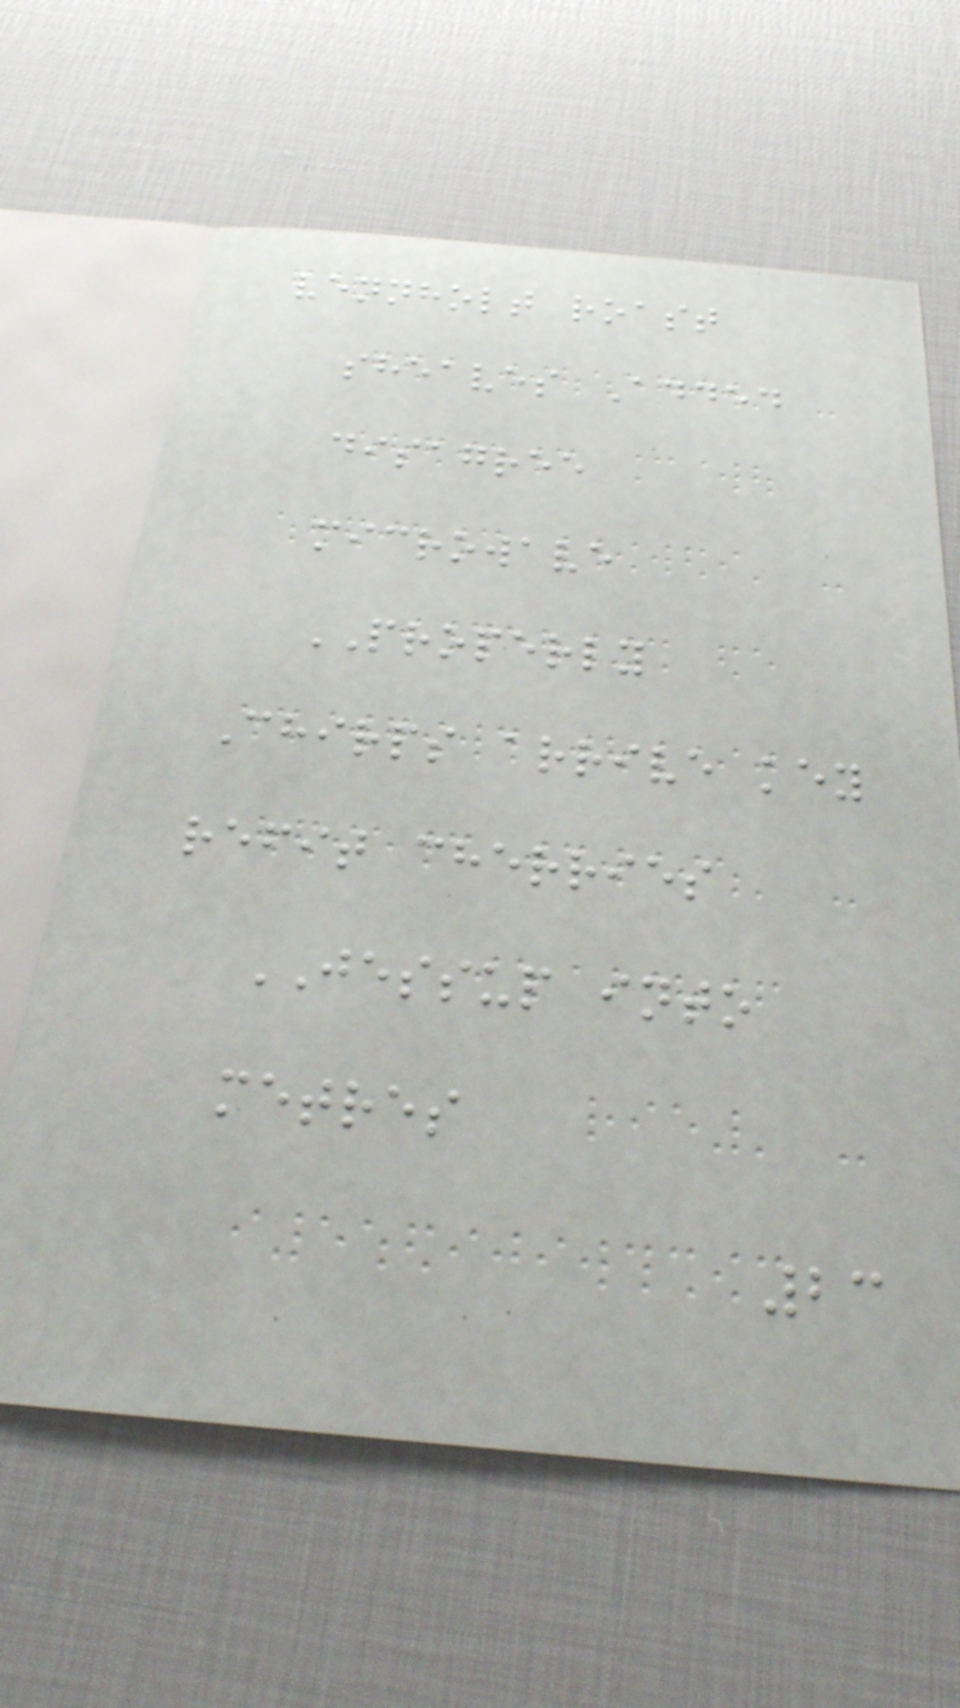vennholt roast
sheaves Added
disagree
microwave
PROPERLY
Chirps arrive key
refit cherries
JESSUP into
metres
23
